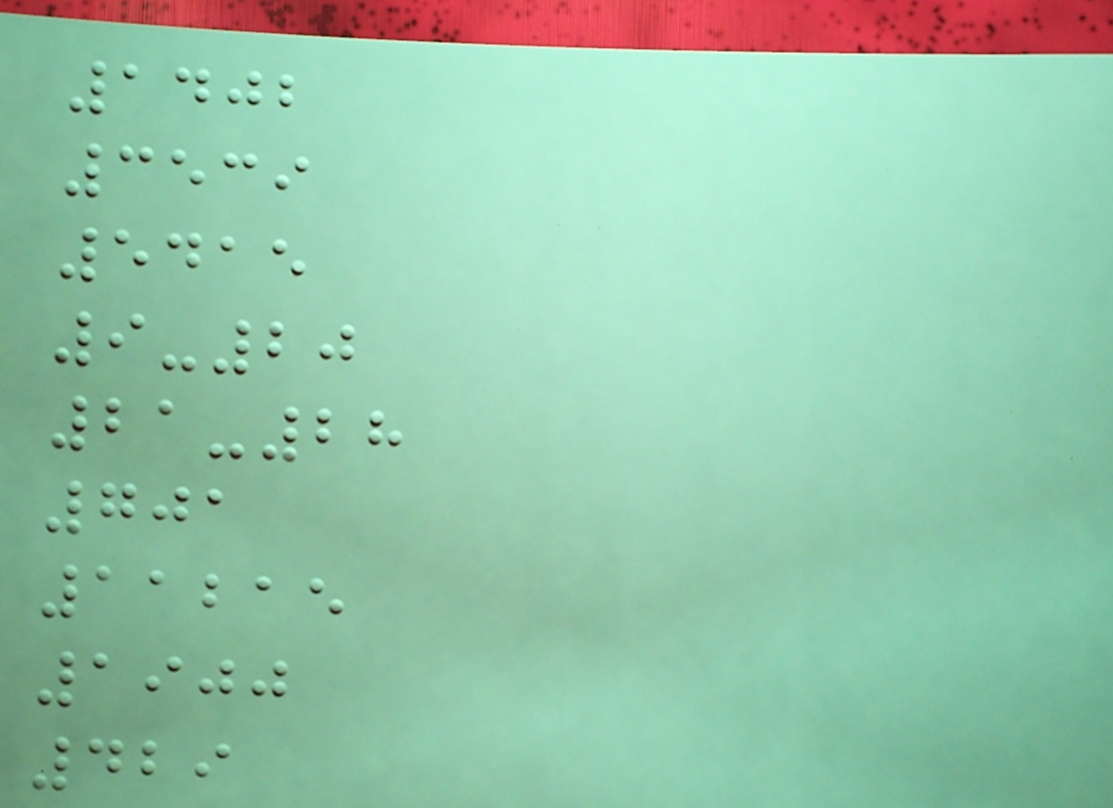1402
3539
5415
9-20
21-28
701
11215
1900
429
